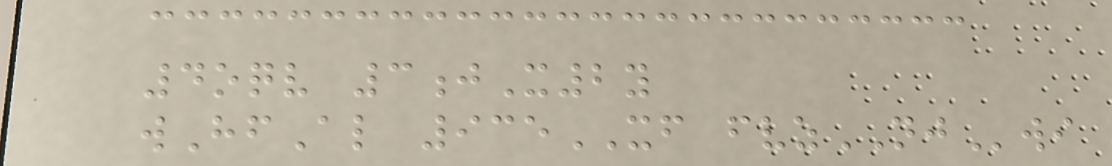4oqv 3jX2y
wHfAl 935XF fvzNJwi
